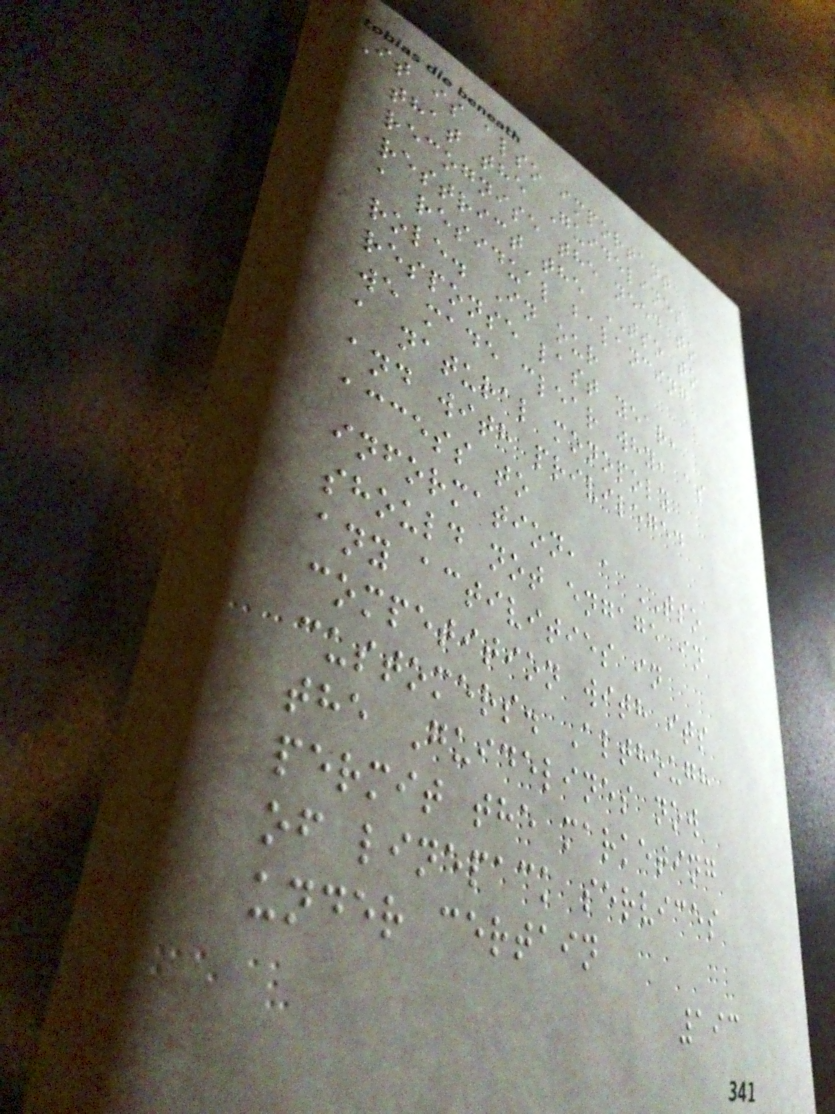It is also important
that the Guidelines
recognise the need to
restrict the TSO to
a residual balancing
role. In our
response last year,
we made clear why, as
a natural monopoly
and with privileged
access to
information, a TSO
should not engage in
any activities in
competition with its
customers. Although
the Guidelines now
permit the marketing
of linepack services
under certain
193
